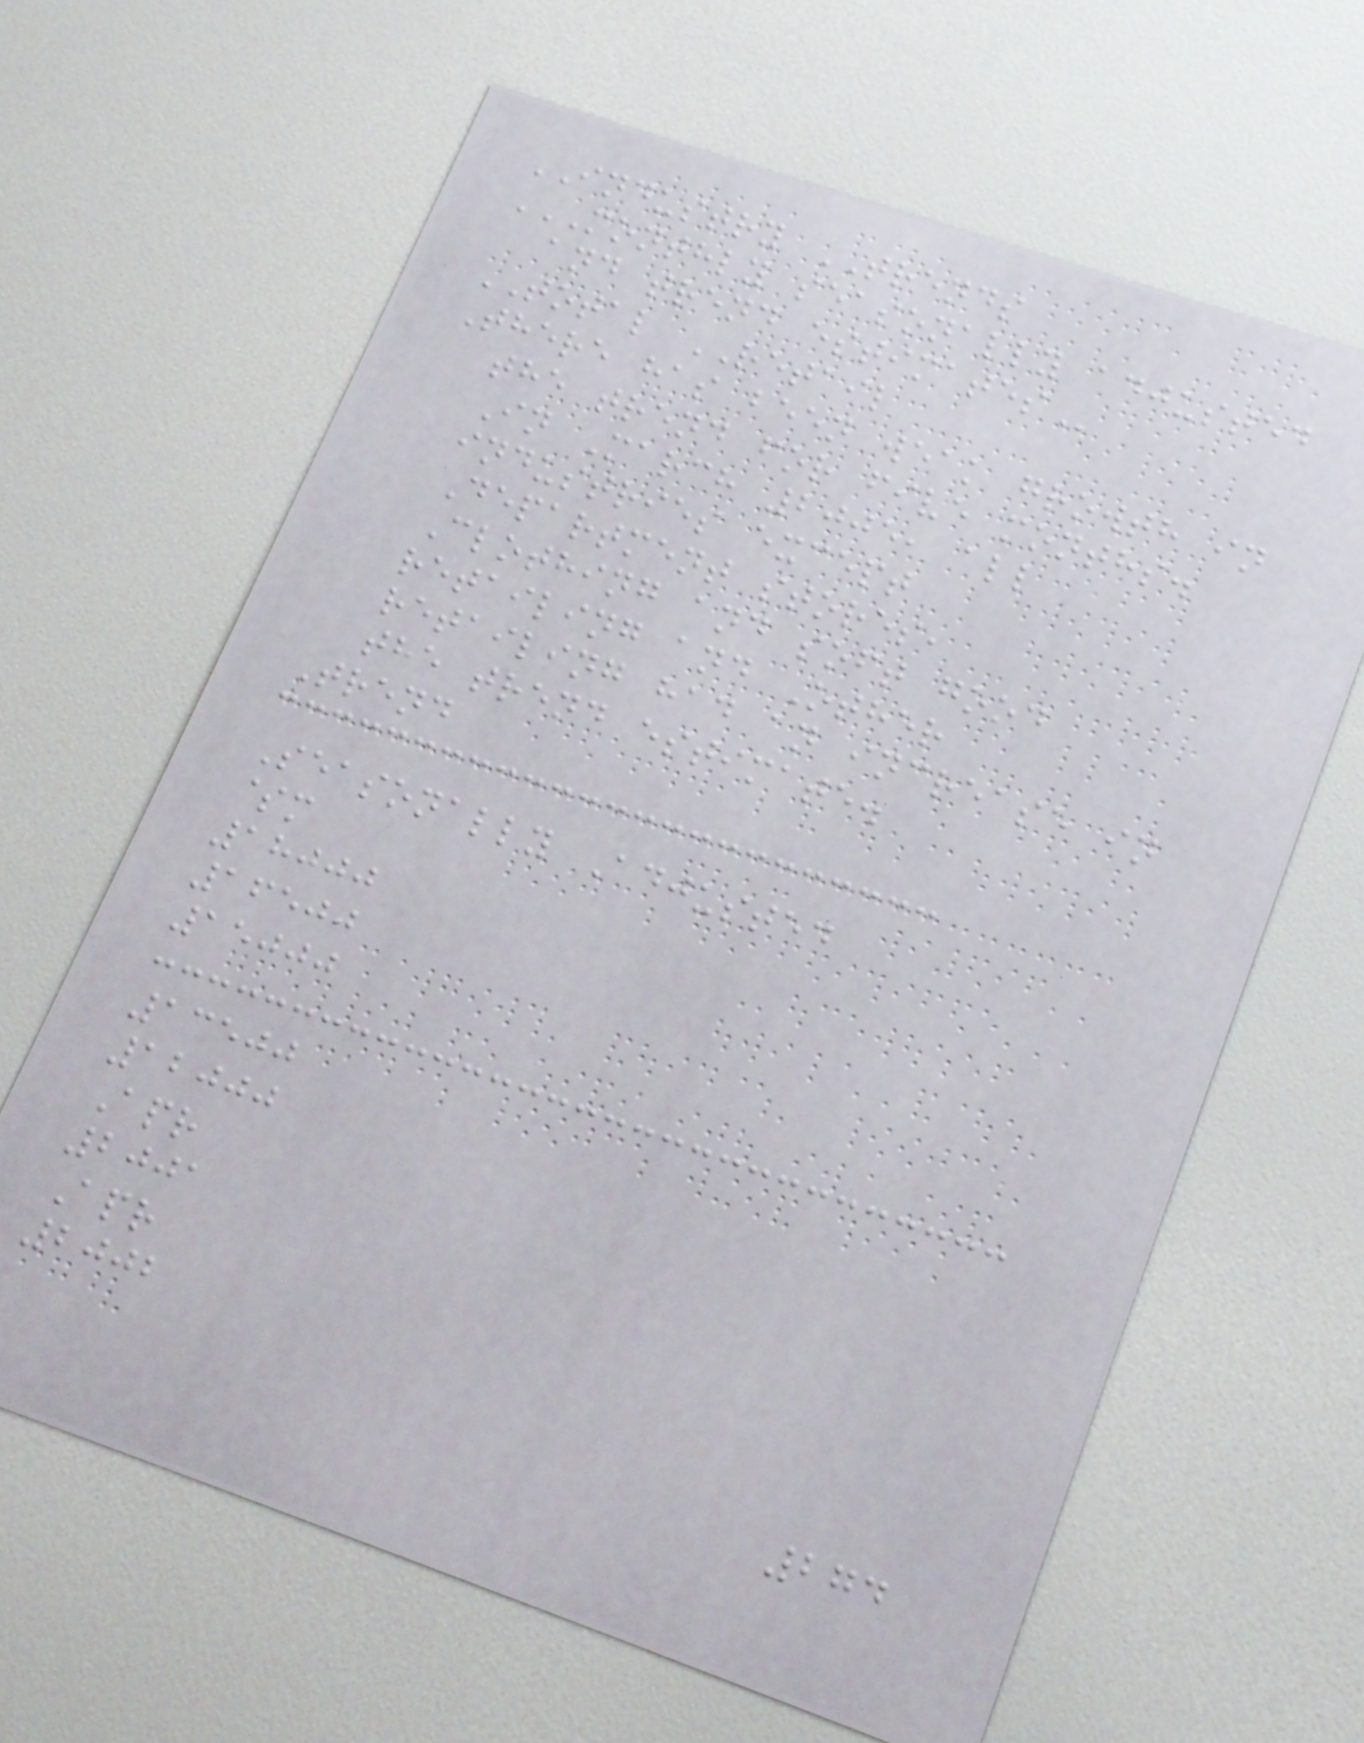INDUSTRY TRENDS
MONTHLY SEASONALLY ADJUSTED
AND TREND ESTIMATES
TOTAL RETAIL
There has been weak growth in
the trend for five months.
In March 2005, all
industries except
Department stores,
Clothing and soft good
retailing and Other
retailing had an increase in
the trend estimate.
Trend
Seasonally Adjusted
$m
18000
16500
15000
13500
12000
Apr
2001
Apr
2002
274
